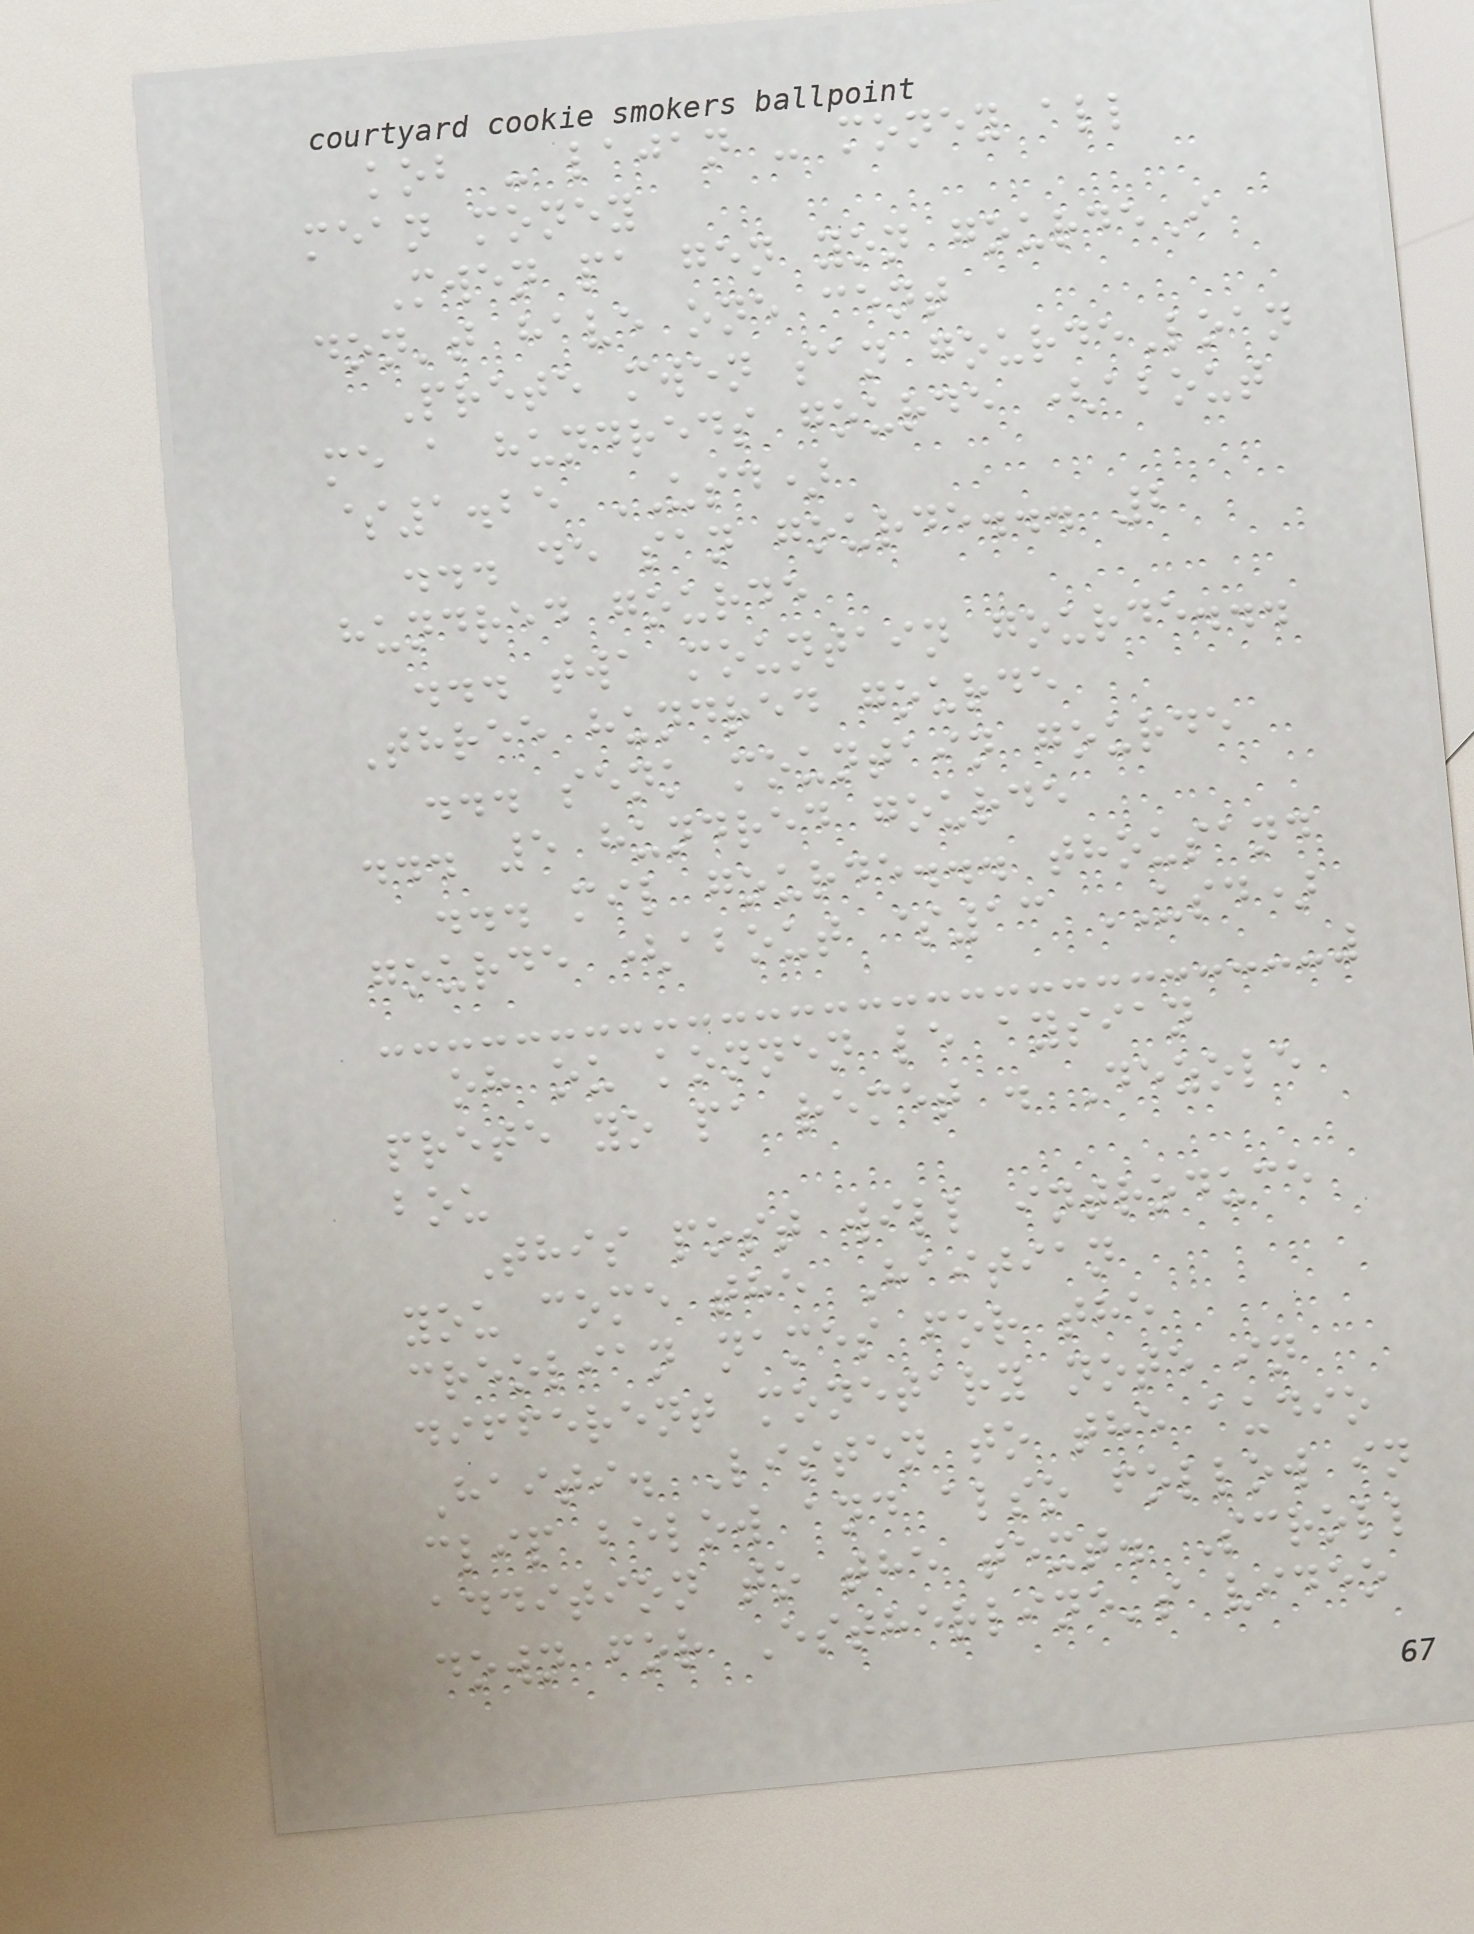kob - lajan - money all
mean money
Mwen pa gen yon gourdeI
don't have one cent
Prete mwen san gourdeLoan
me a hundreds gourde (about
$1.25 USD)
... de san gourde... 2
hundred gourde
... twa mountain gourde...
Three hundred gourde
... senk mountain gourde
... 5 hundred gourde
... mil gourde... thousand
gourde (about $13 USD)
oh ou konnen le aysian
prete yo pa remet . Dezole
bou
This post will introduce
you come the Haitian
creolian names for the
different monetary note in
Haiti. Listen to the audio
clip below and also follow in
addition to the text. Scroll
down for Estherline's video
